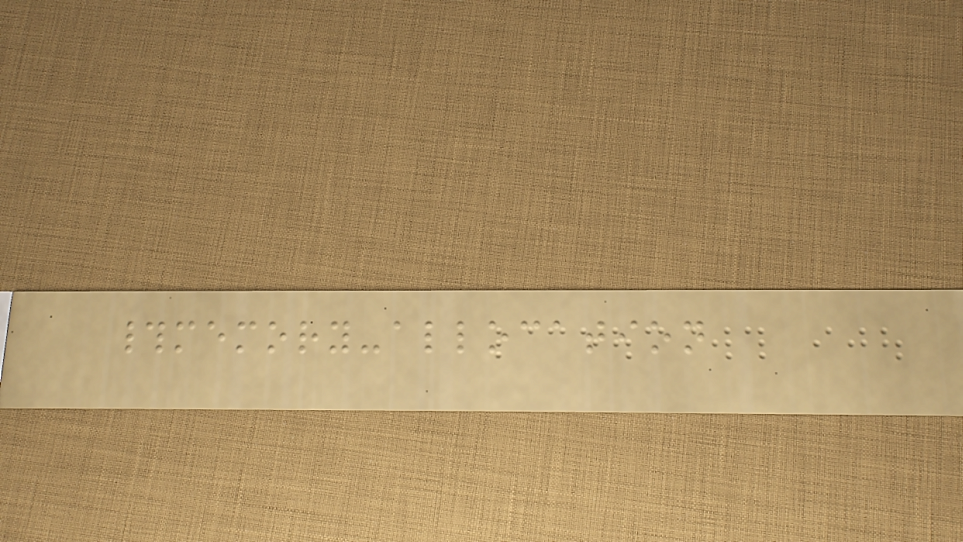#memory-allocation
